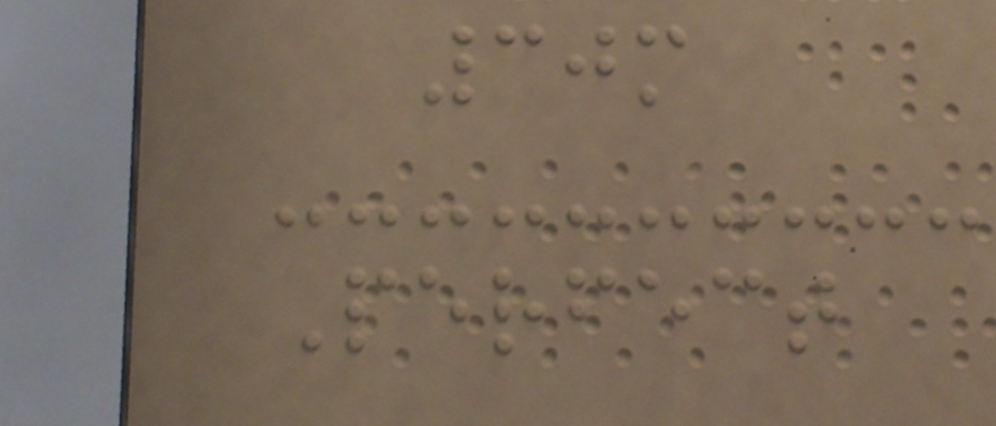30m
Perfect
